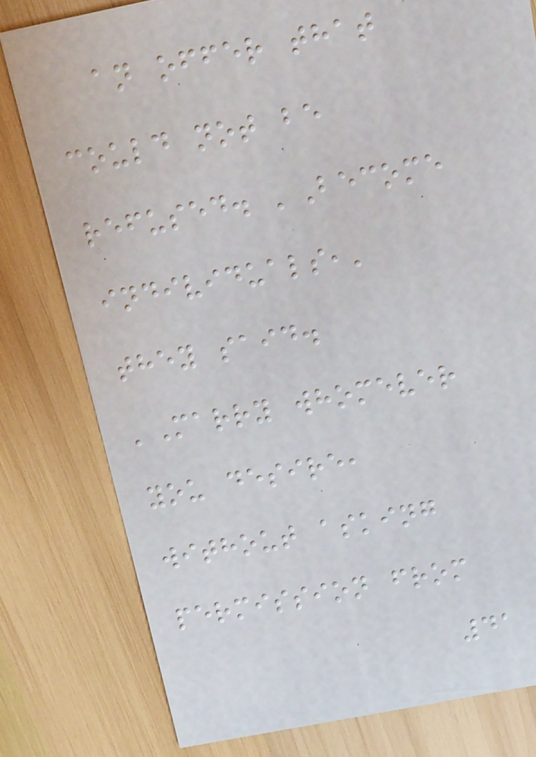an offer that
could not be
refused. 'Become
individuals,'
they said.
'Marry whomever
you desire,
without asking
permission from
41
